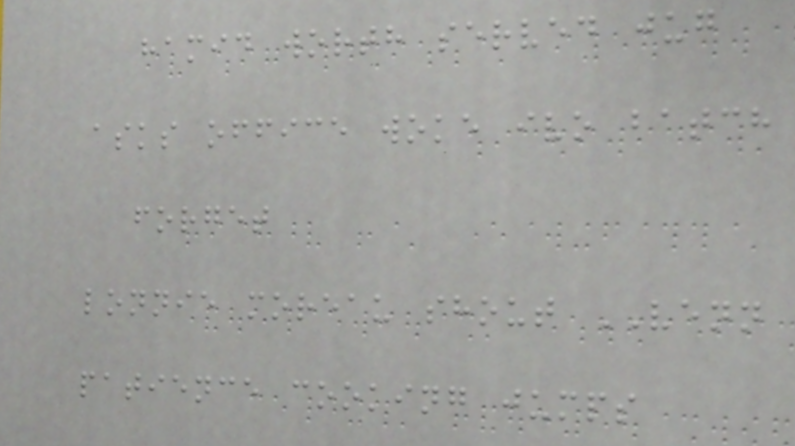hamid worth served jug
asks office woke ivo batch
forget
lonnie moreau shout VENN
patience cooking jumps
